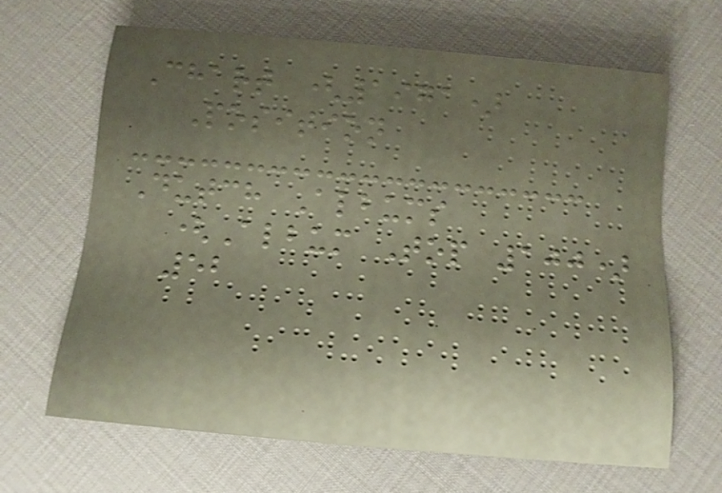Chart (1971)
Position
Dutch Albums
(Album Top 100)
52
